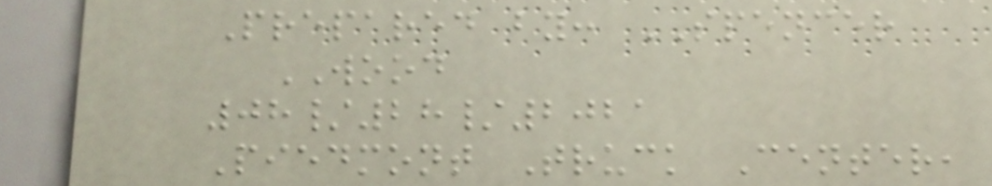Prepared by: SPENCER
WOOD
08/28/2021
Piedmont Truck Center,
